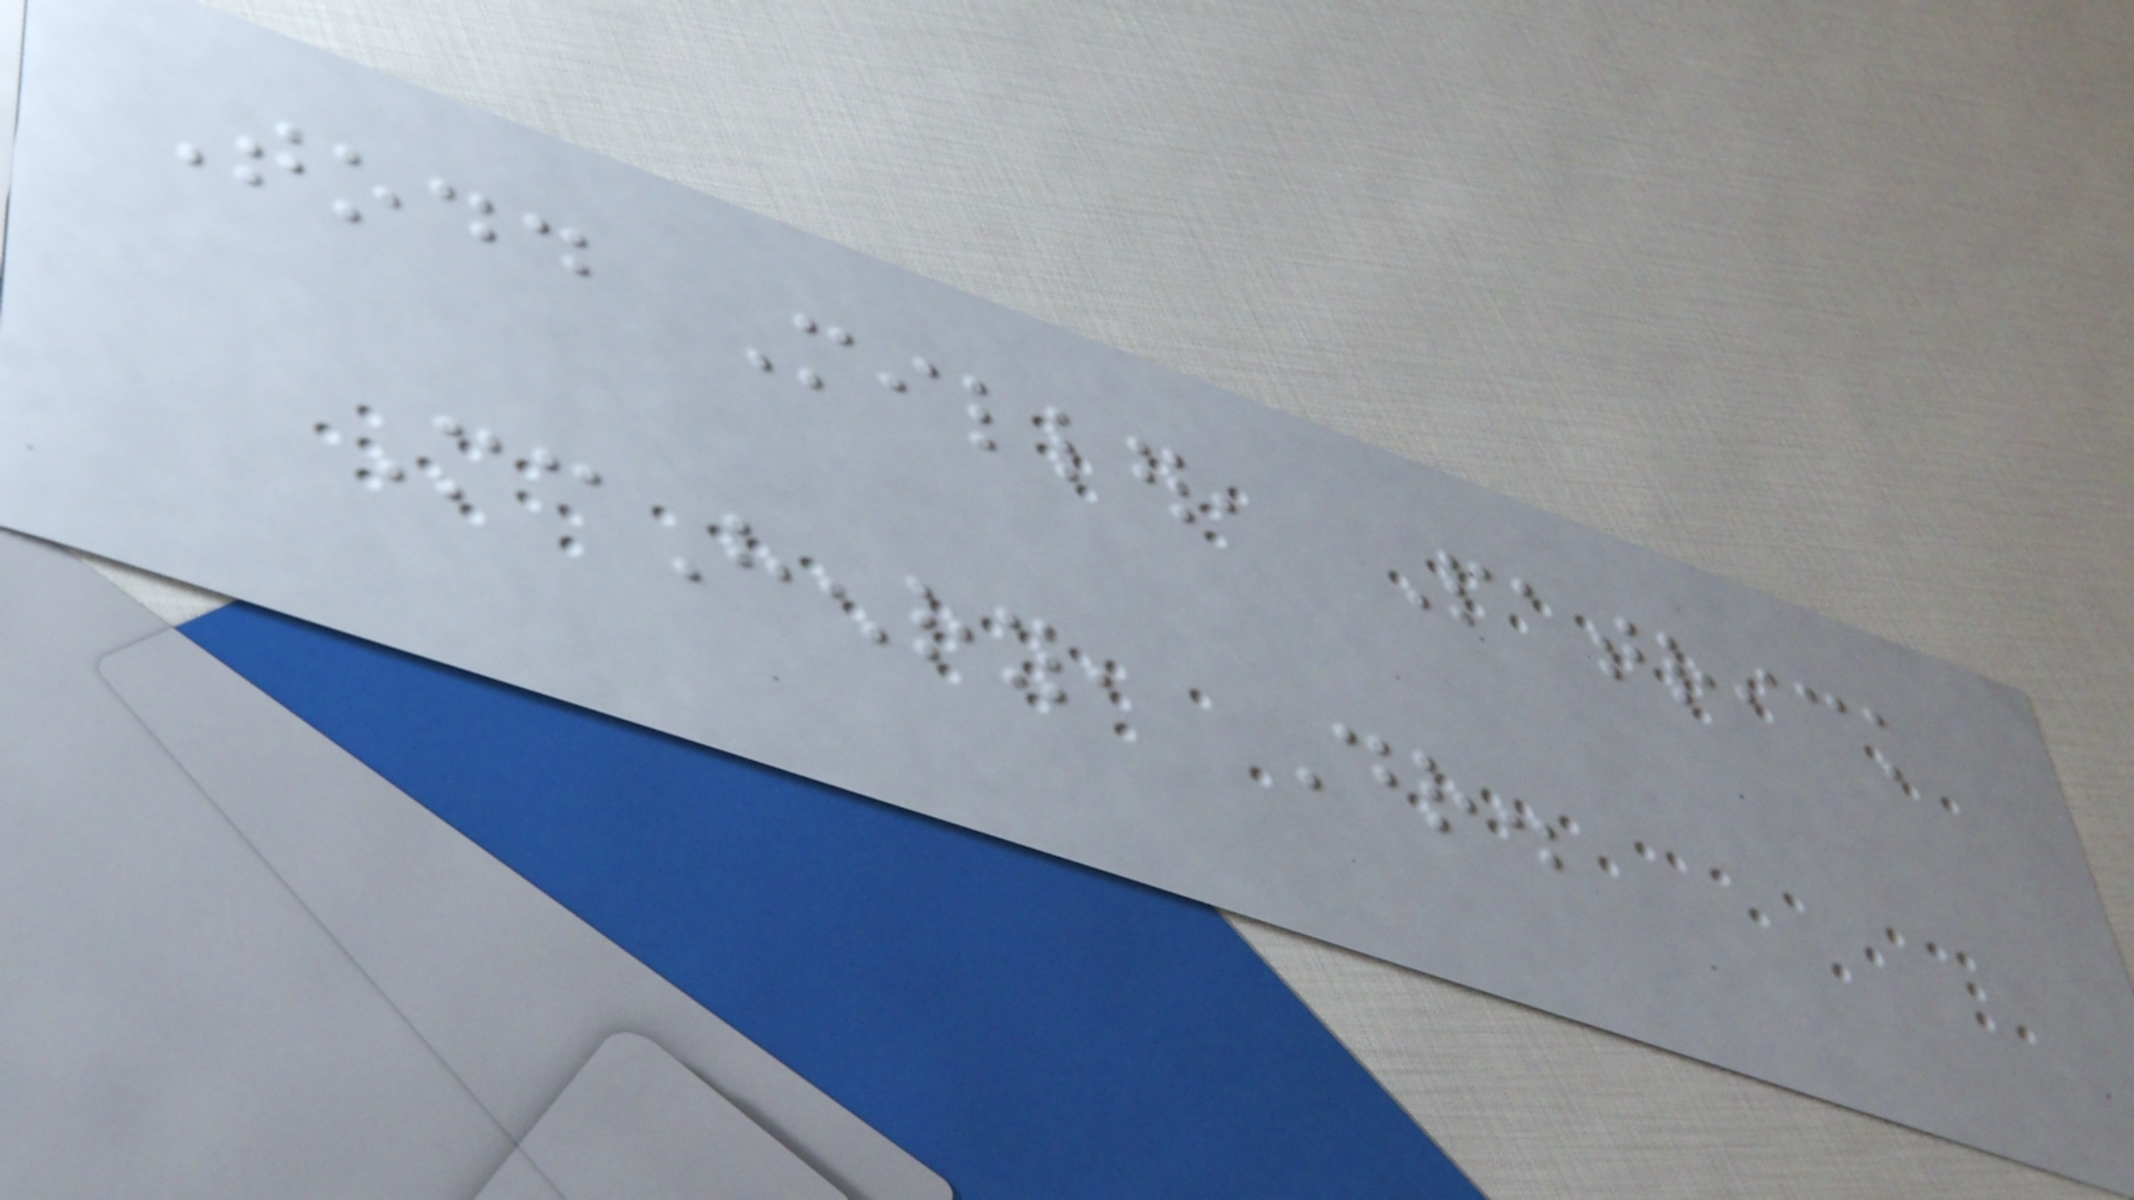Todd Miller, Patrick
McHenry, Dr.
